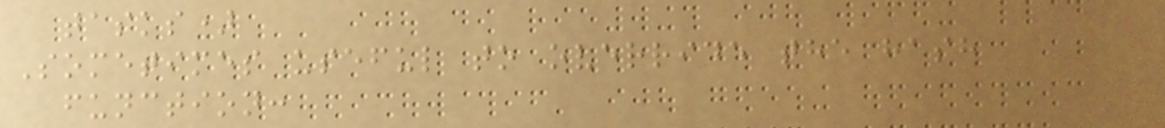tasks)
Sometimes useful to override the hash
function:
